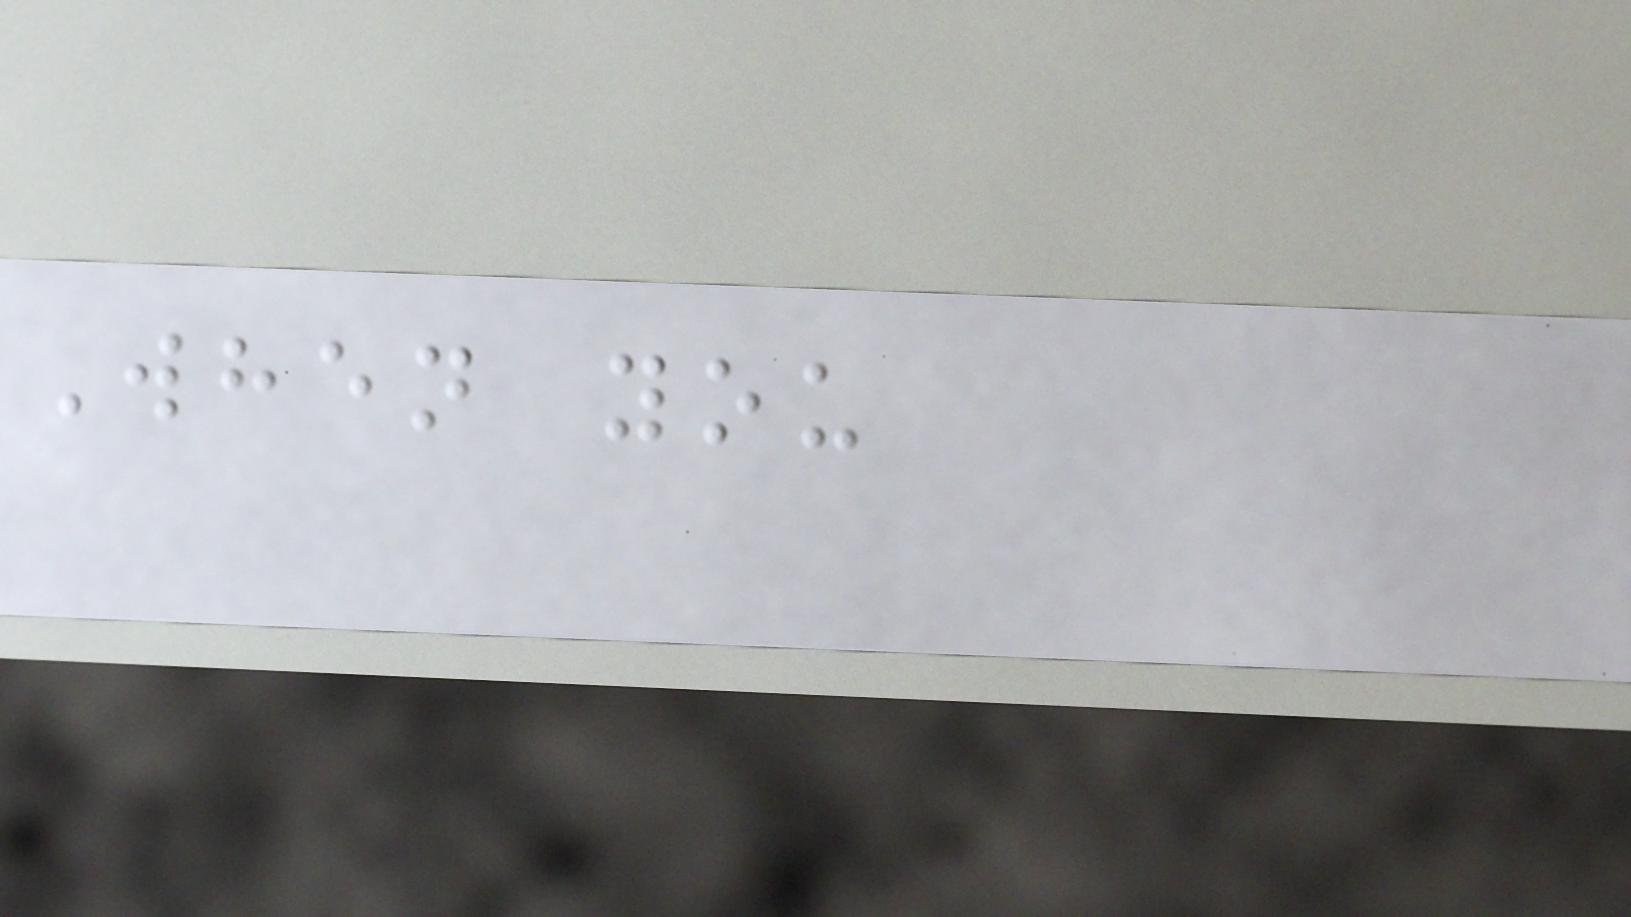When you
